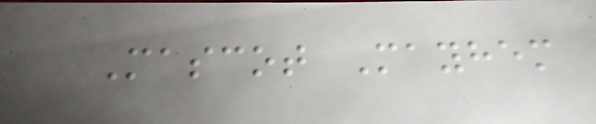Mascot Mayhem
